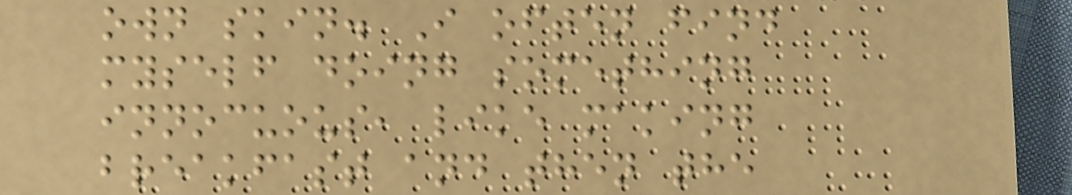own skin. I often find
myself doing something
innocuous, like making
breakfast and then the
